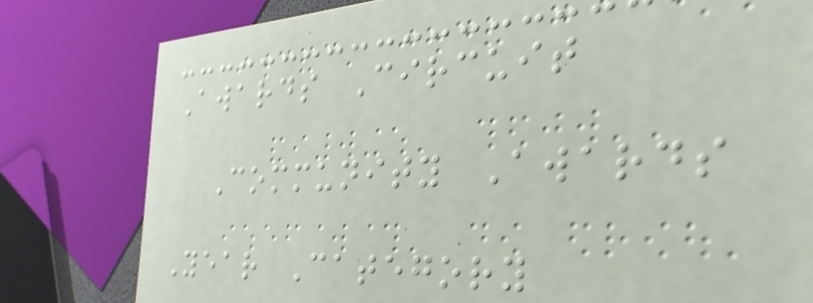Awards Circuit
Community Awards
Year Category
